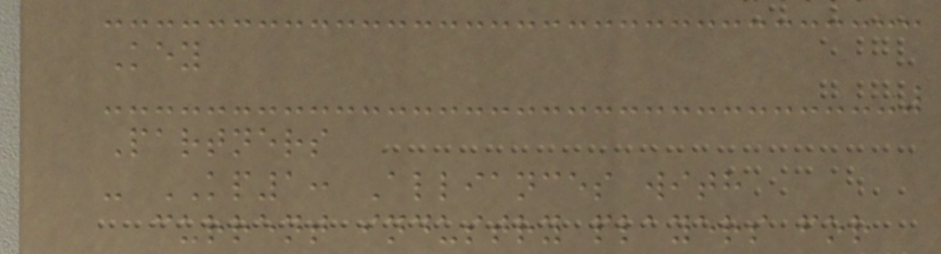Key
Partners
- KP1: Alliances with
current industry players for
